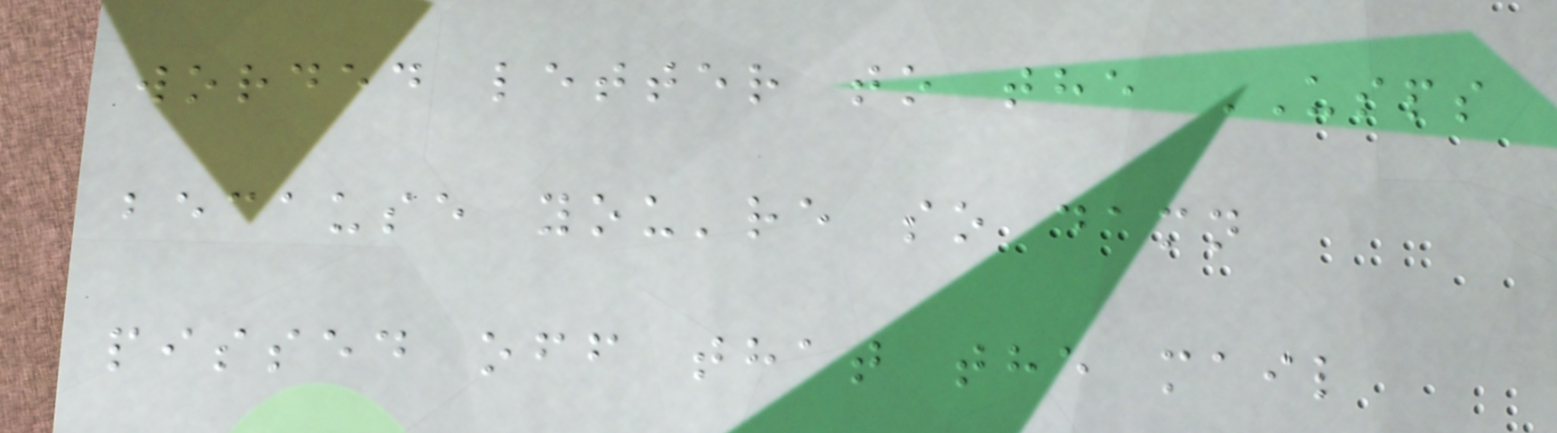worded letter to the USPS
because you're so damn
pissed off that the mail
